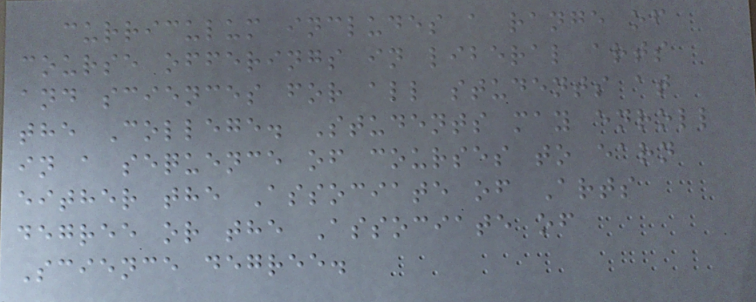curriculum includes a range of
course offerings in liberal arts
and sciences for all students at
the College. Students may enroll
in a sequence of courses to earn
either the Associate of Arts
degree or the Associate of
Science degree.
